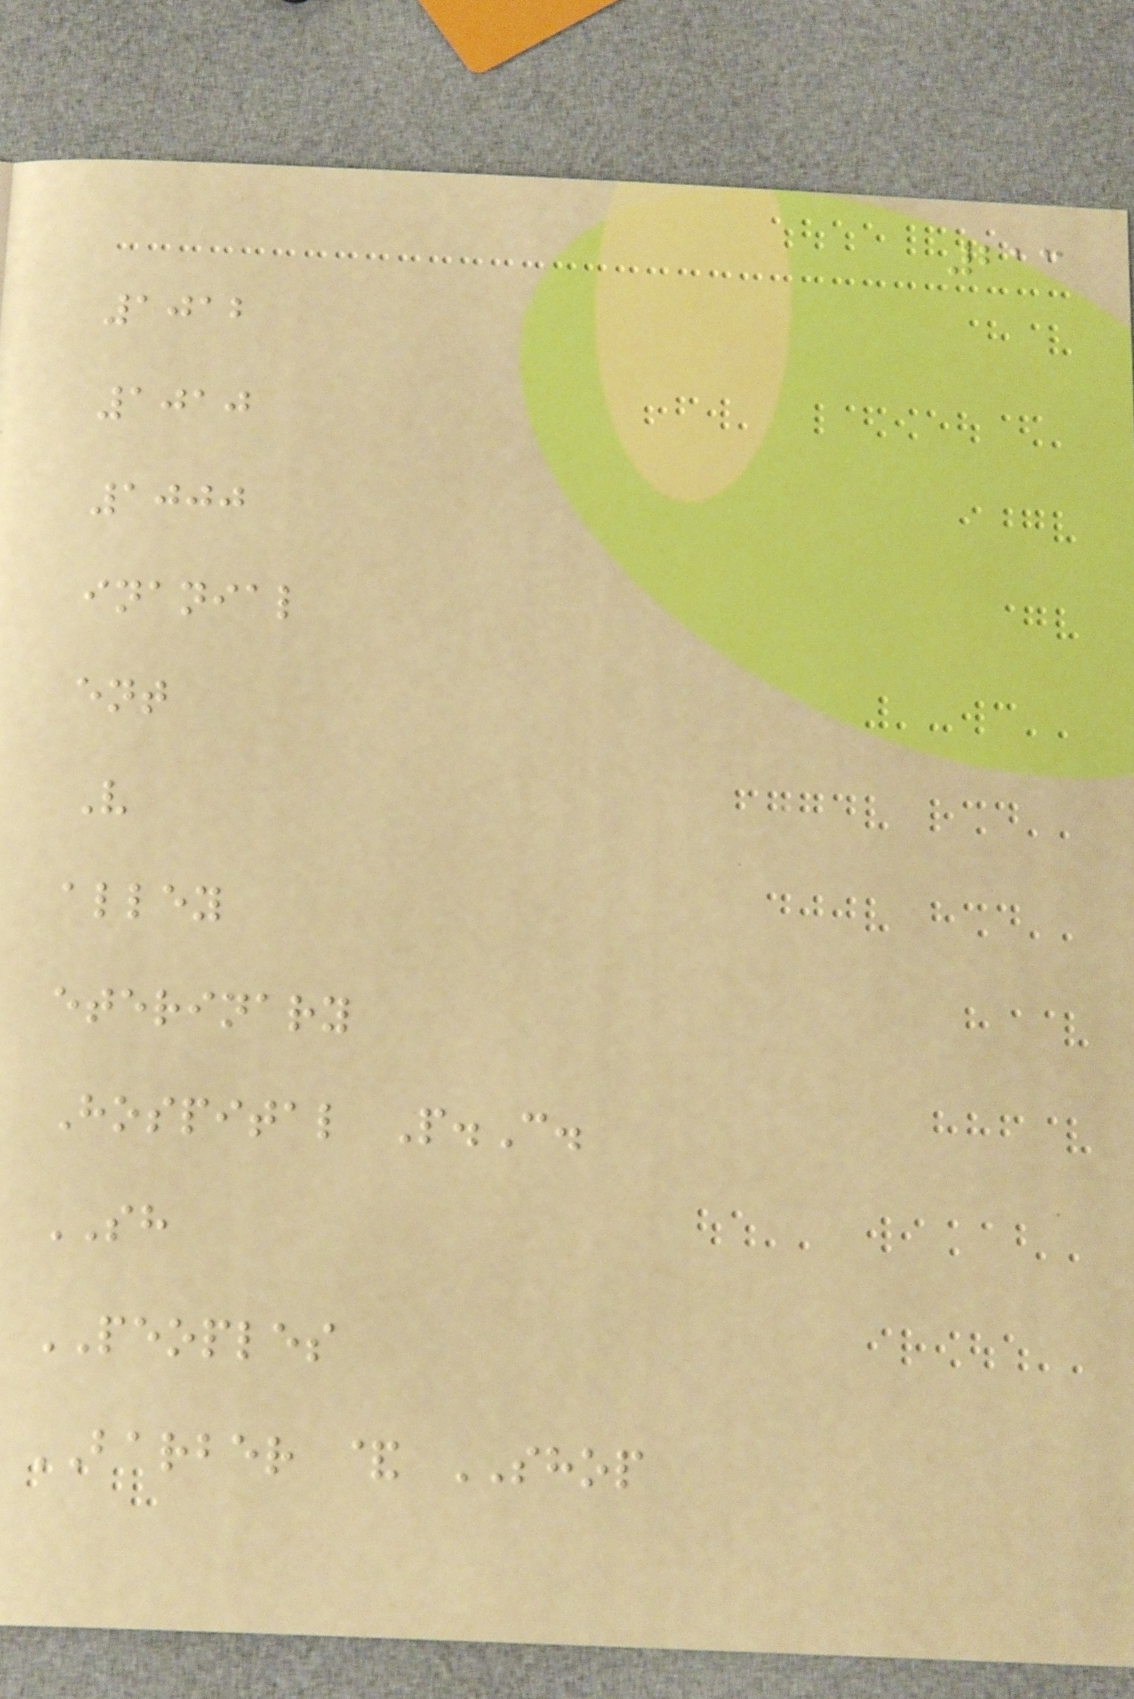213
1012
1010
1000
inanial
ent
V
alley
eterinary
Hospital P.C.
SH
PEOPLES
BARBER & SHOP
